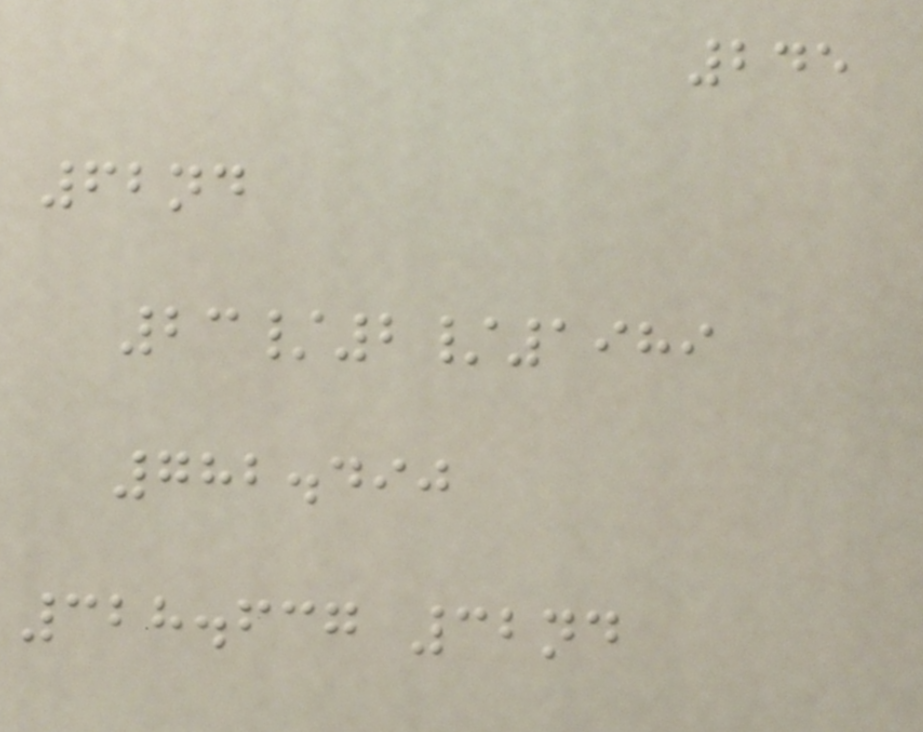245
62nd
23/2/1989
782.490
328.637 32nd
